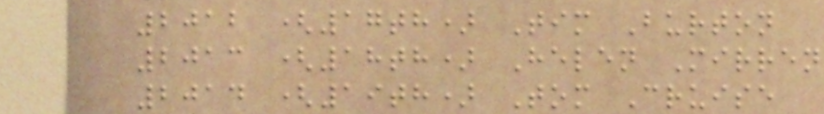2012 (17th) Tim Burton
2013 (18th) Helen Mirren
2014 (19th) Tom Cruise
